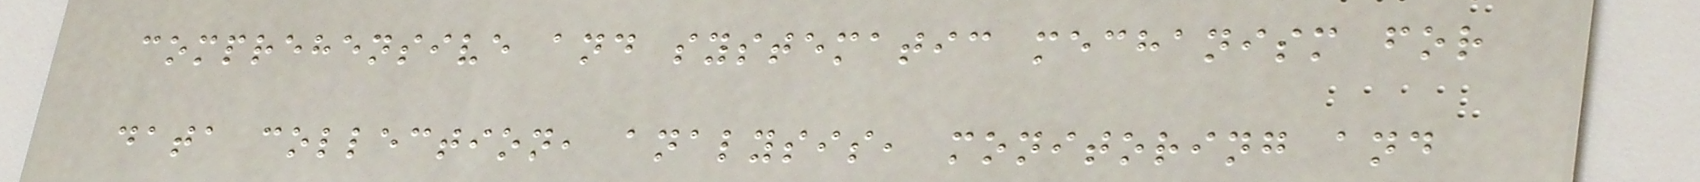comprehensive and systematic mechanism for
data collection, analysis, monitoring and
